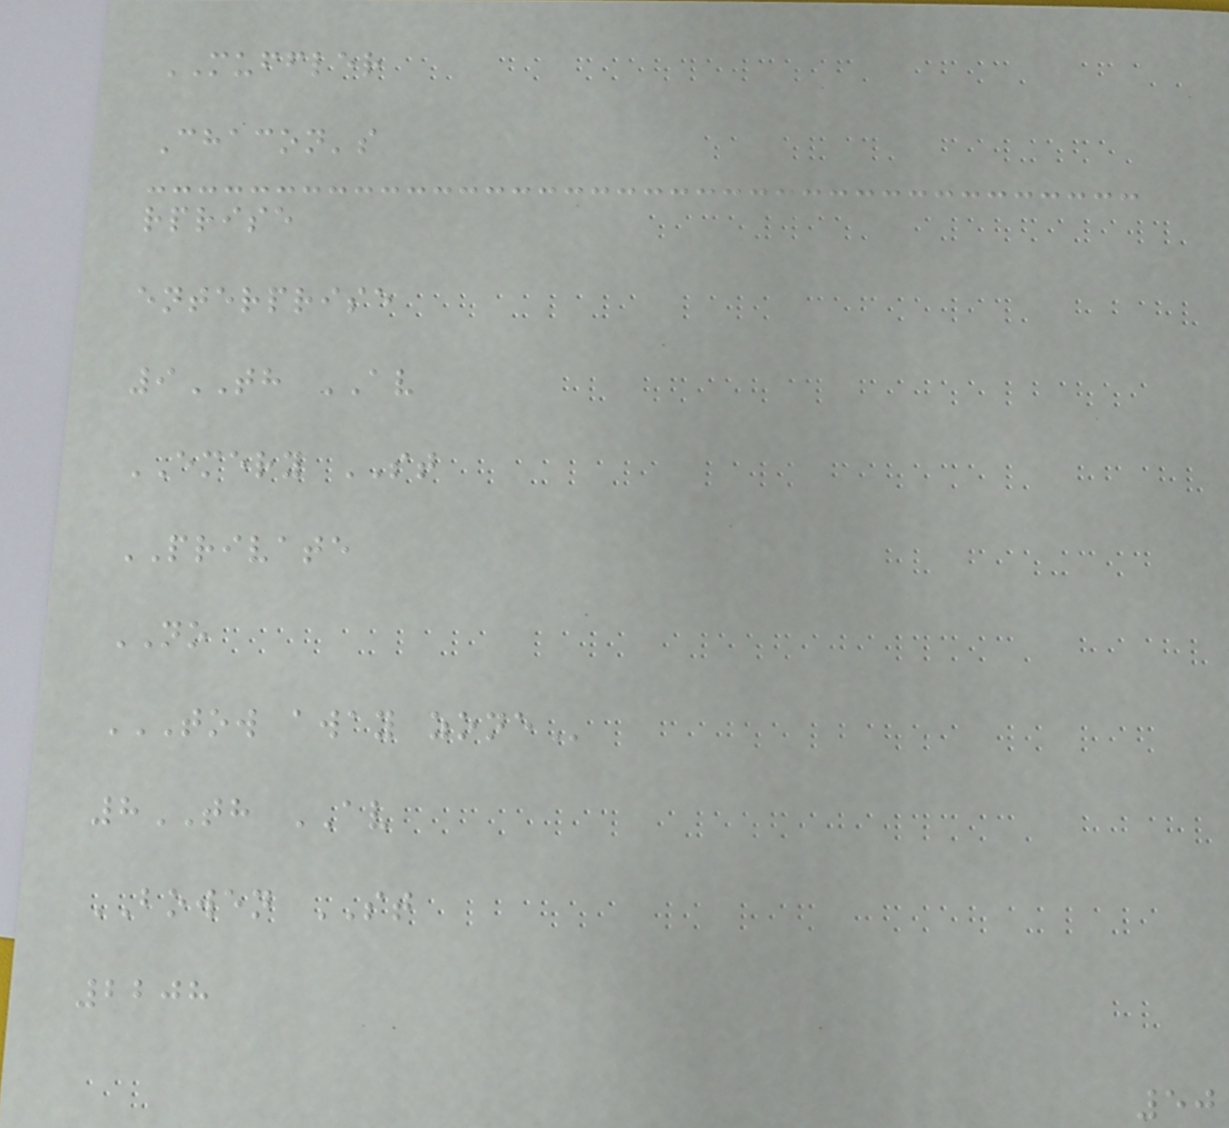MUFFLER
Chacon's
rprise
enterprise
9TH AV
EMERY ST
PRIVATE
NO
TOW AWAY ZONE
8TH AV
BOWEN ST
2208
50
